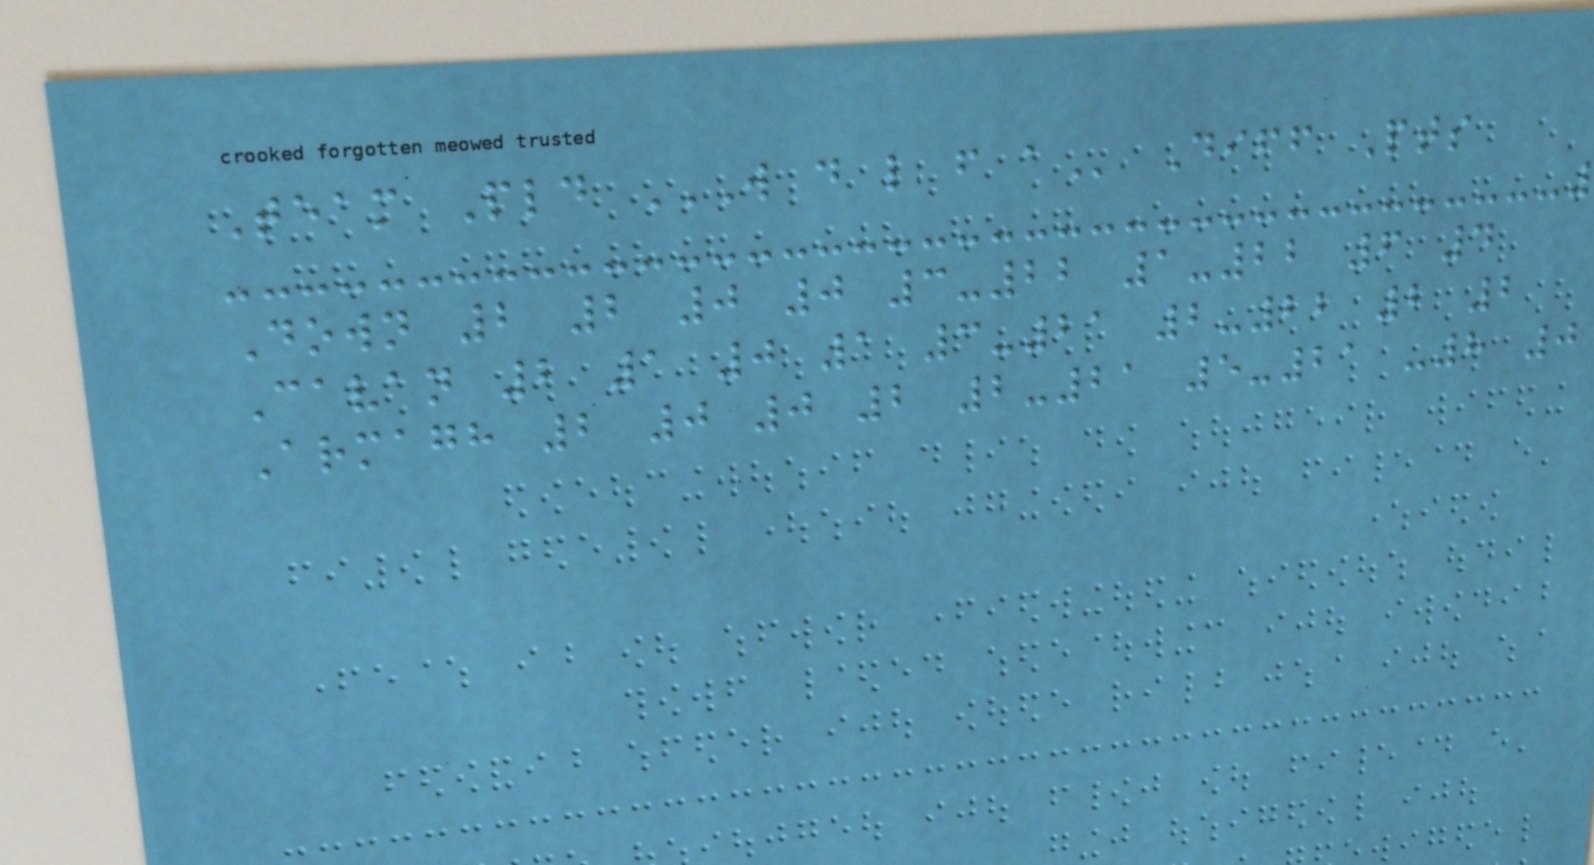Team Pld W D L F A Diff Pts
Down 2 2 0 0 3-22 1-22 6 4
Cavan 2 1 0 1 3-21 2-22 2 2
Armagh 2 0 0 2 2-21 5-21 -8 0
